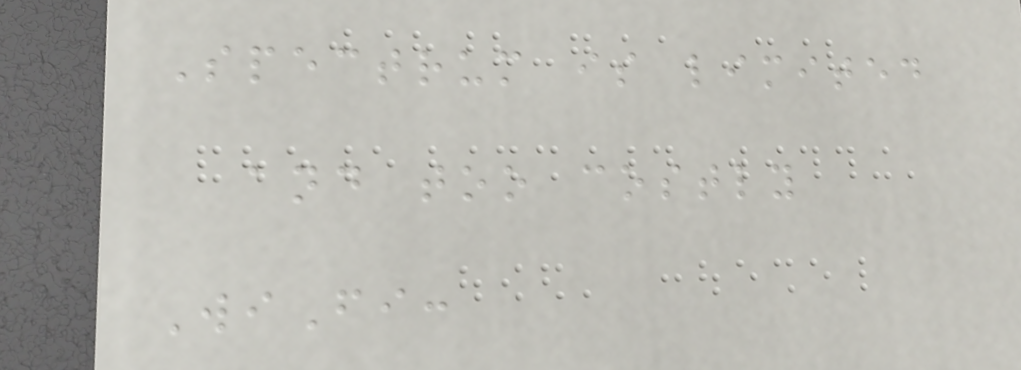Spectrum is limited
and too costly
WiFi:
